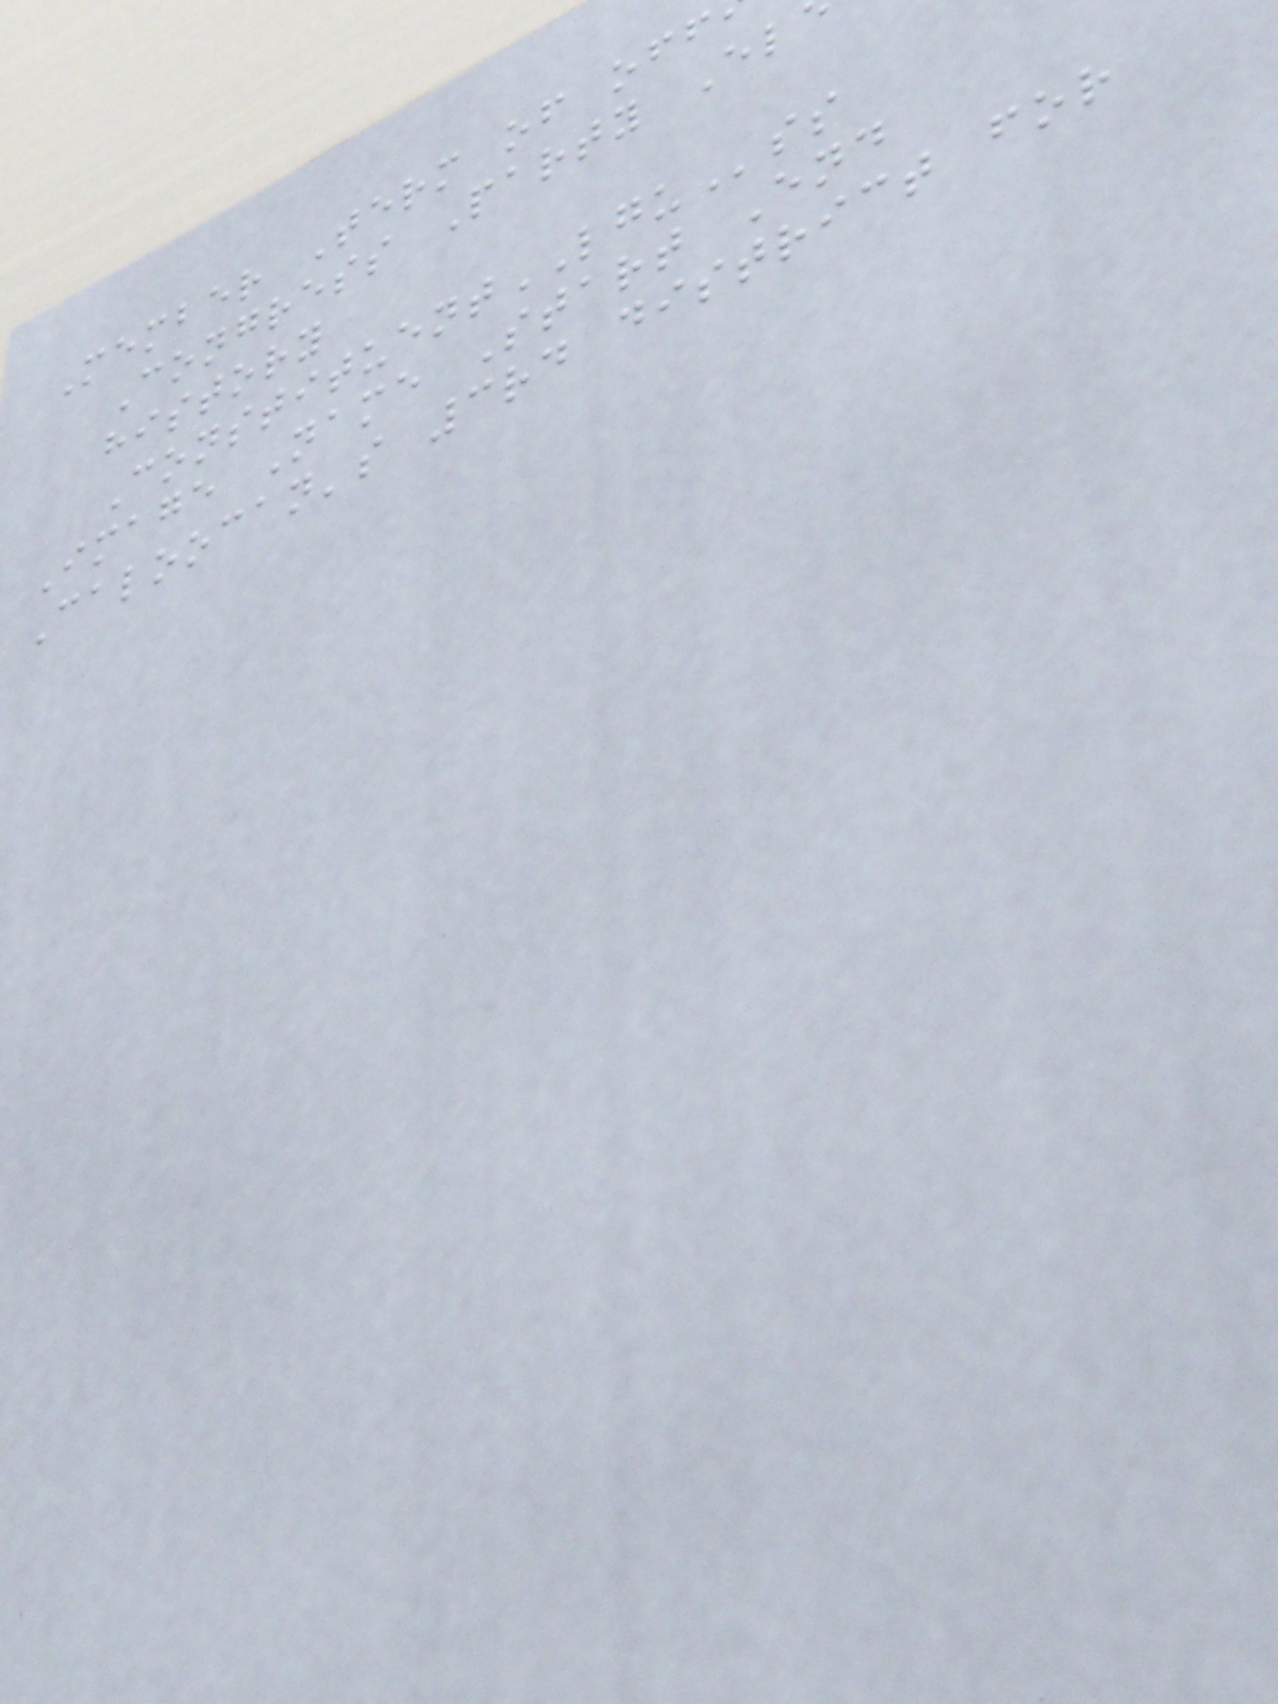Member Term of off
Congress Party El
history
ConstituentLGUss
Image Name Start End
Caloocan's 3rd district for
